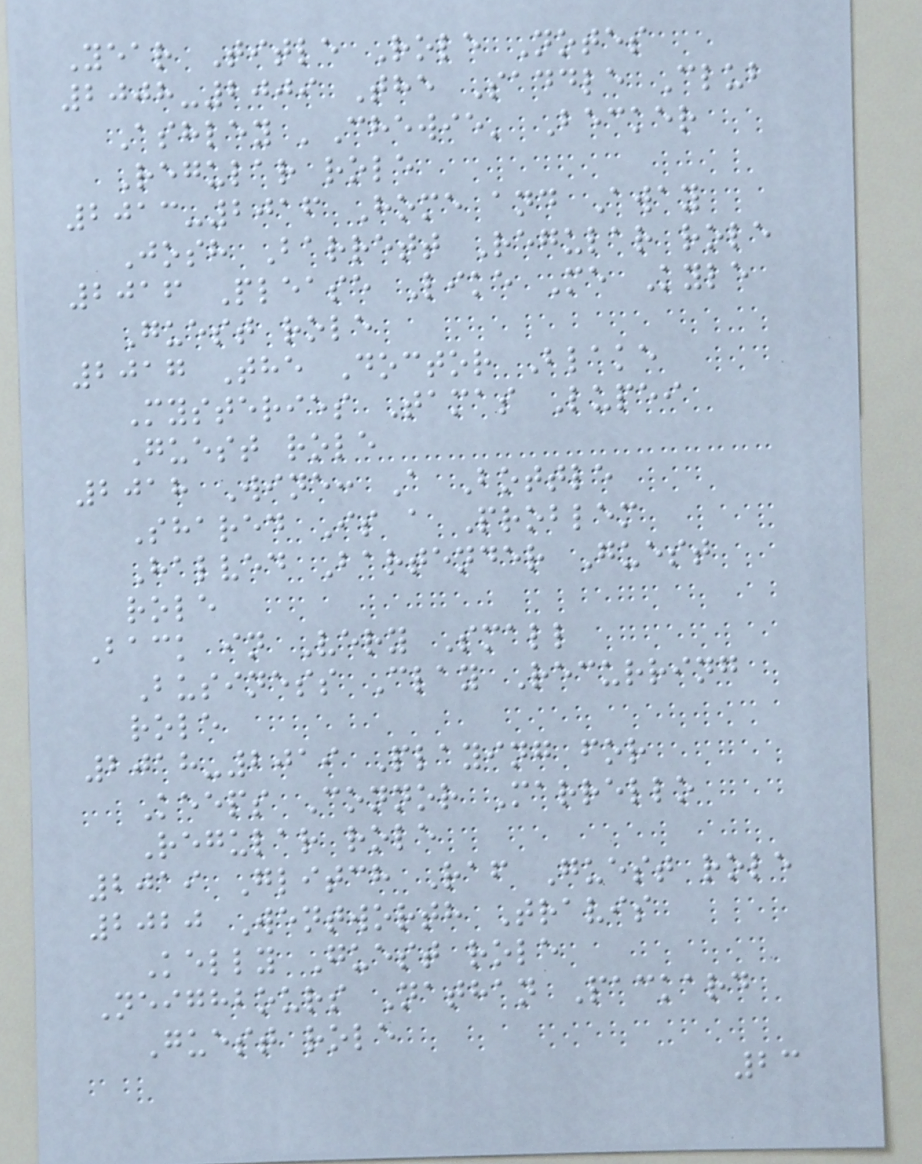Year Title Role Notes
2008-2009 The Saddle Club
Ashley 'Chewie' Becker
Regular role
2013-2016 Home and Away
Josh Barrett Regular role
2016 Please Like Me Kyle
Guest role
2017 The Doctor Blake
Mysteries Tamas Lupei
Guest role
2018 Wine: A Bottle
Shared Is a Problem
Halved Bartender Guest
role
Back in Very Small
Business Clay Recurring
role
2018-2019 Playing for
Keeps Connor Marrello
Regular role
2019 Glitch Raf Guest role
2020 Wentworth Travis
Kelly Guest role
Neighbours Nathan Packard
Guest role
23
